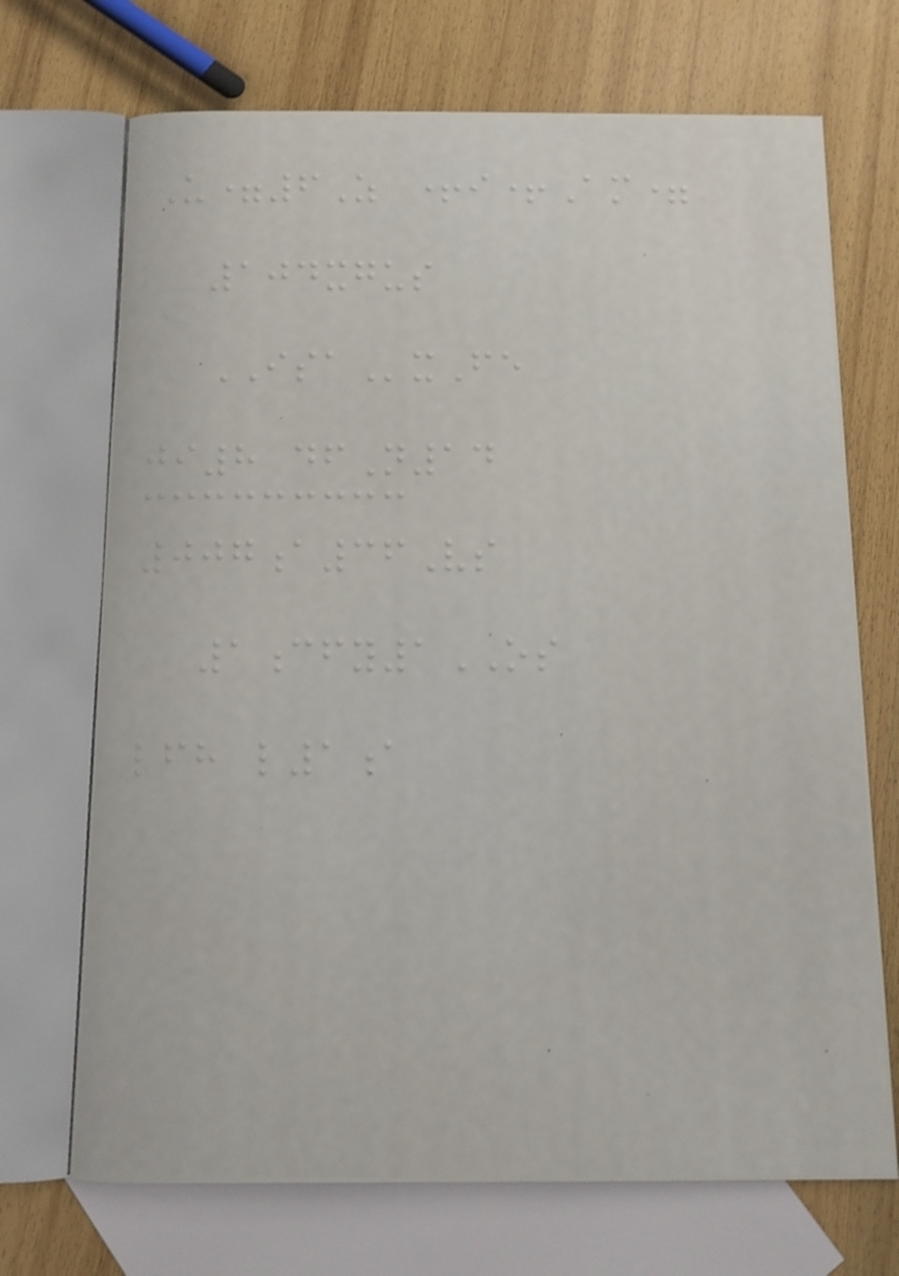U=6Z +i+Am=
104xgus
ISAxFe
ji8 dfN14
007a36Vs
1cfy1OS
lfh l1a
